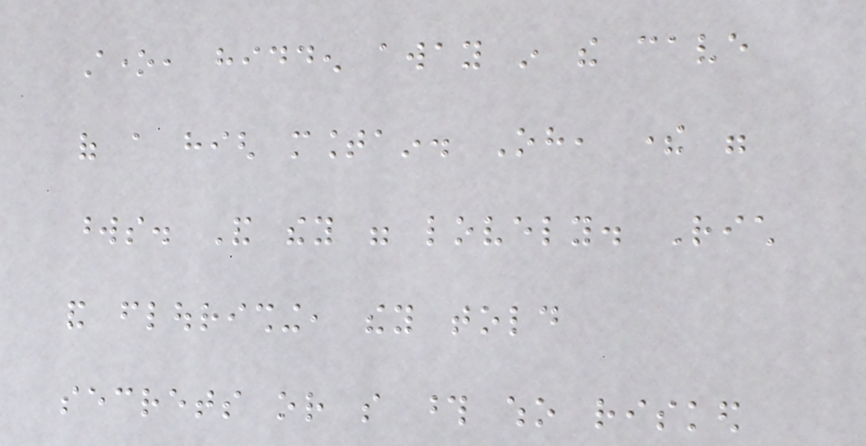stone, hidden away in the cave
of a high mountain. Oh, there were
words. And they were lovely. Rich
and flourishing, they told
secrets or so those who risked
